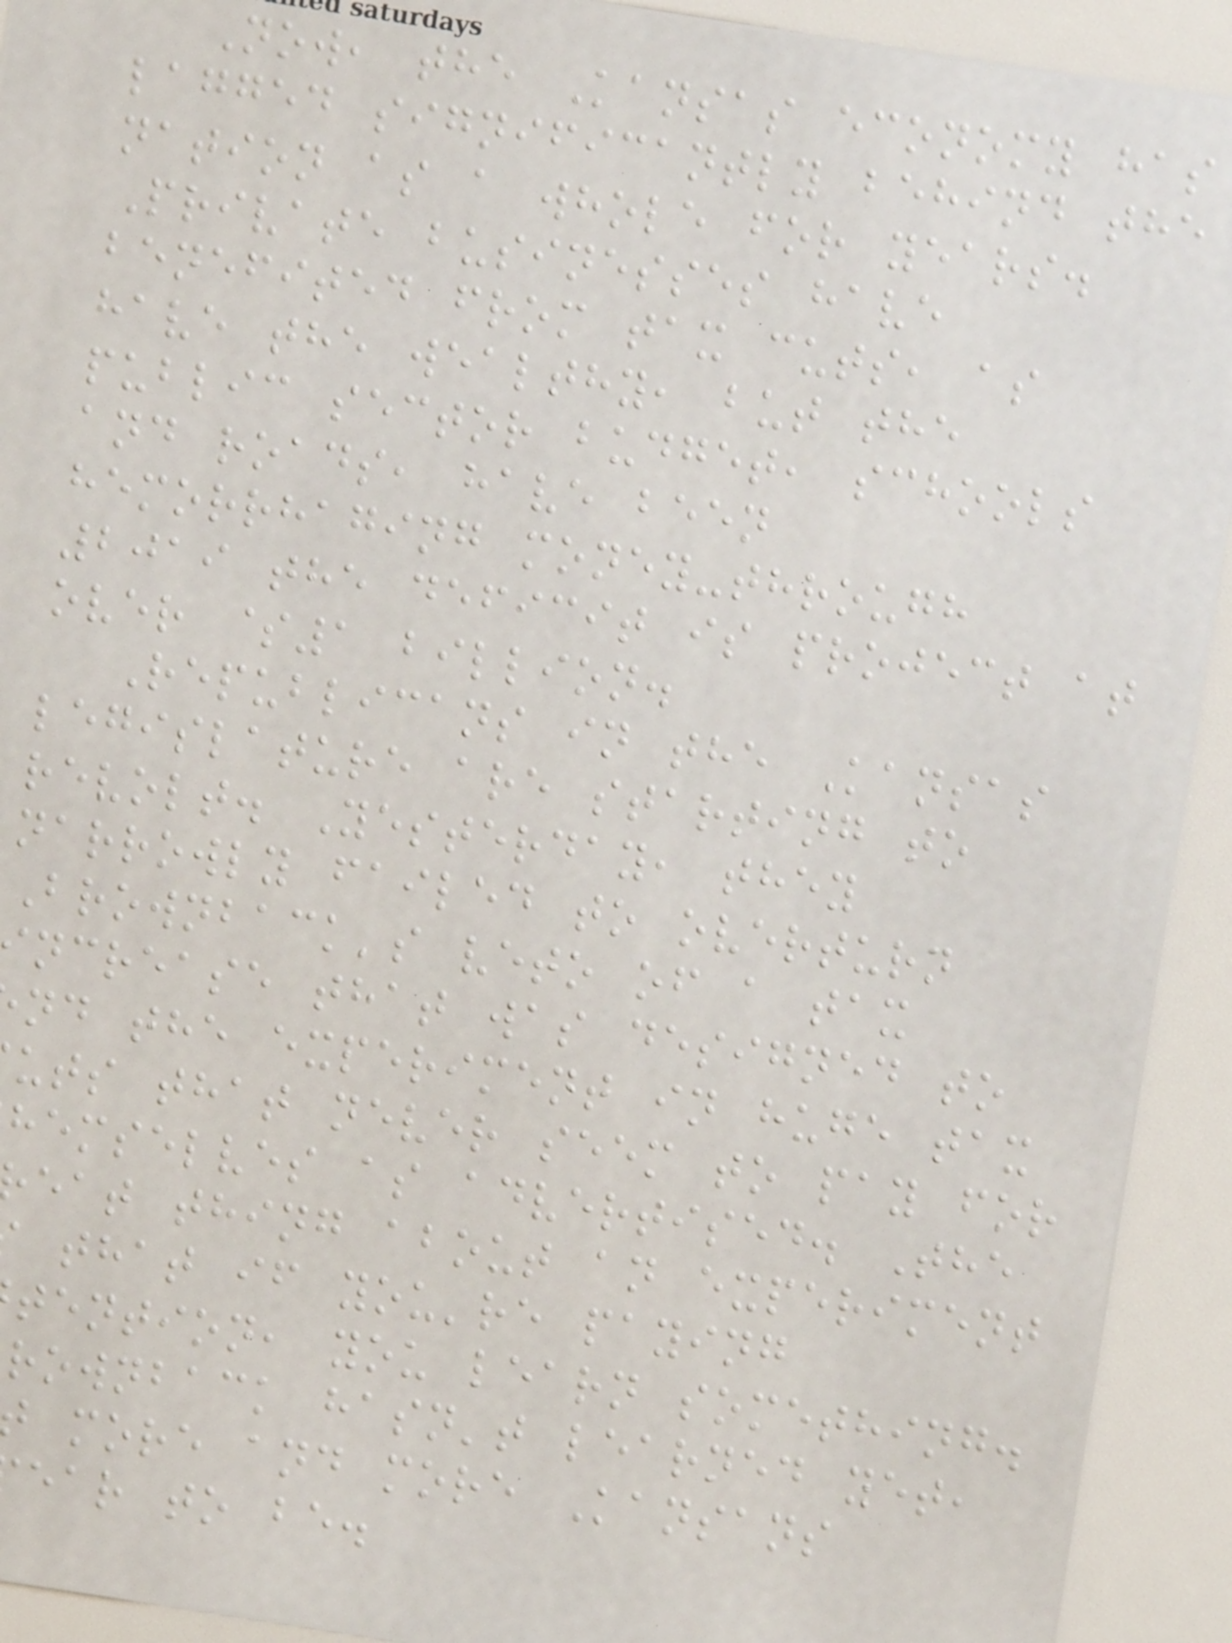Now, the Kansas economy has
lagged significantly behind the
nation as a whole for years.
Private businesses have
benefited from tax cuts, as
have the wealthy, but the
public sector budget, schools
and roads, have been
hemorrhaging money-through
2019 the deficit is project at
over $1 billion.
Republicans in the Kansas
legislature are starting to
revolt. Yesterday, they
narrowly failed to overturn
Brownback's veto of a tax
ncrease that was designed to
nd the experiment in huge tax
uts that never seem to pay for
hemselves as advertised. The
eat thing about an experiment
that if you're paying
tention, you learn something.
rownback hasn't learned yet,
more and more Kansans
ear to be.
